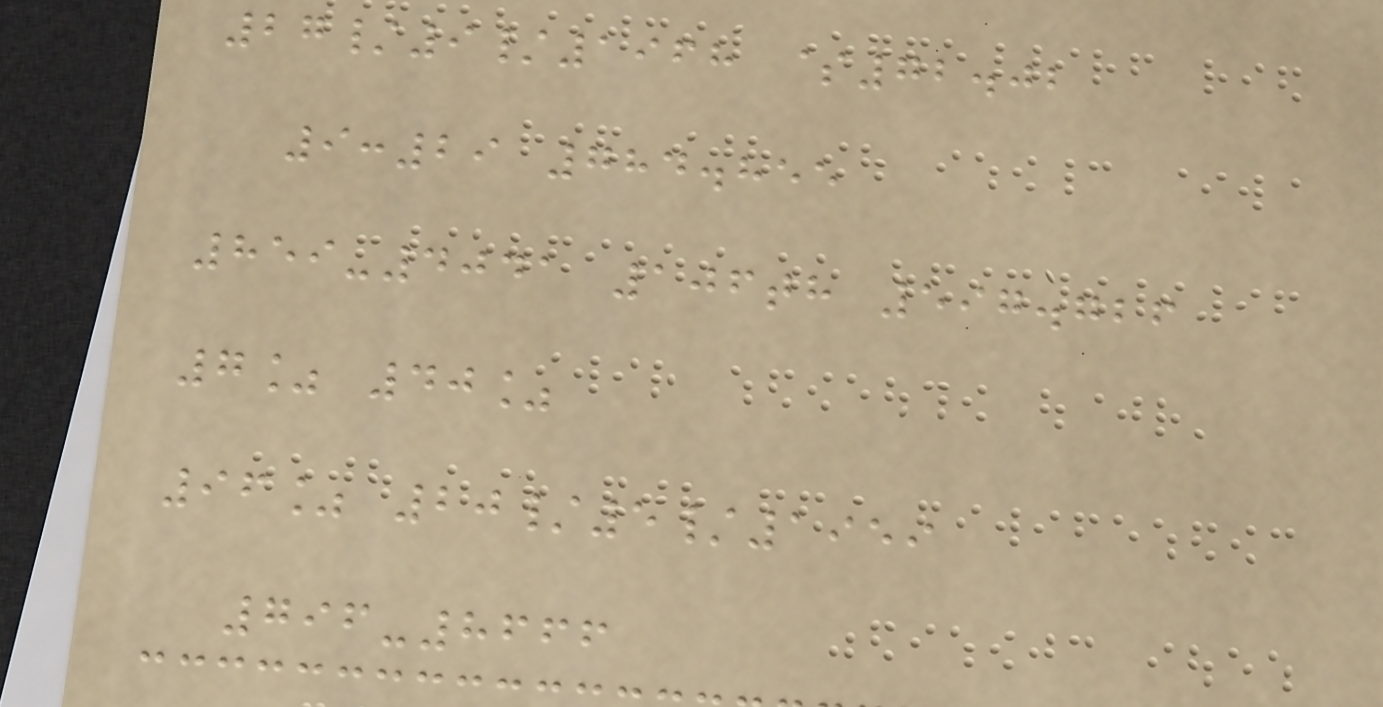27/9/1968 $72.02
9:29 784.855
859-4041 106th 597.726
7% 40%
96% 20/5/1959
796-8666
